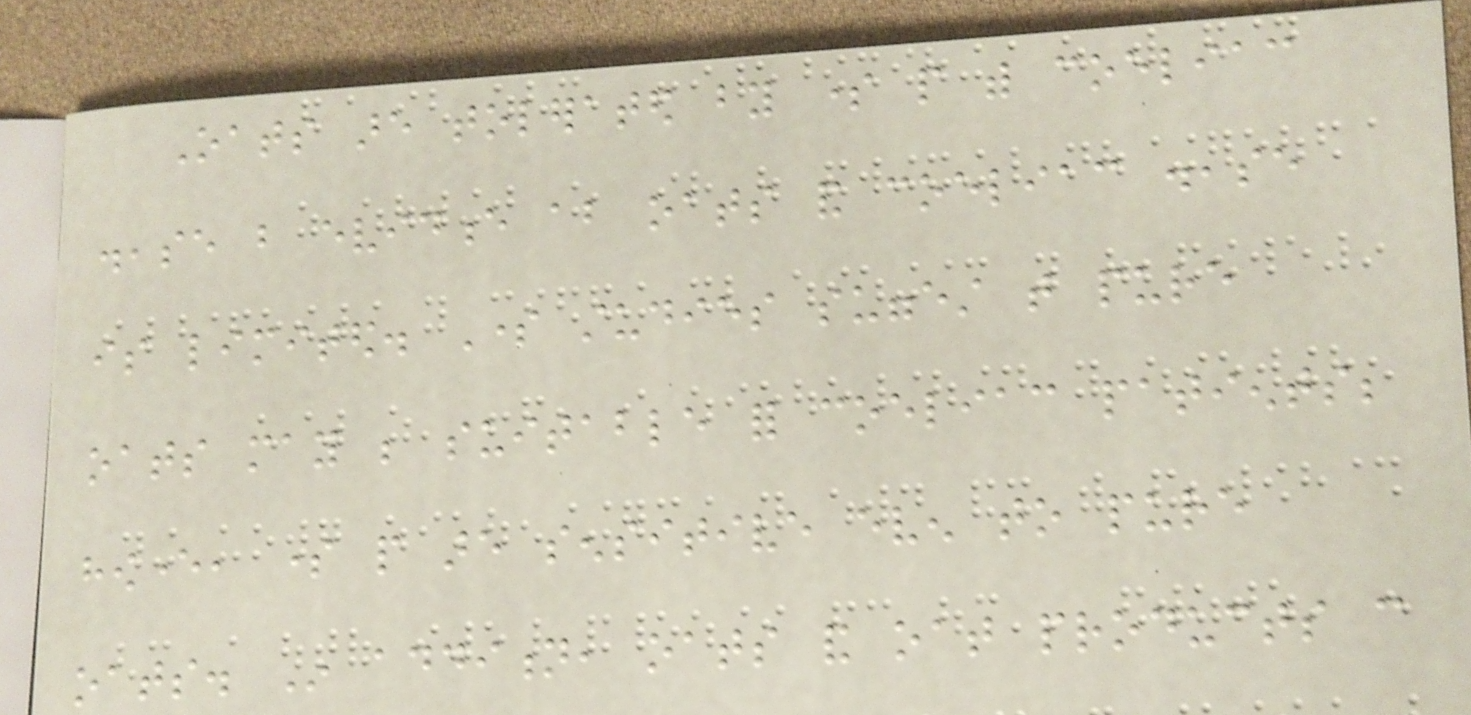Oats are tolerated by some people with coeliac
disease but evidence about oats and coeliac disease
is limited. Some studies suggest that pure
oats may be suitable for coeliac patients;
however, some people are sensitive even to pure
oats. In addition, oats and oat products can
